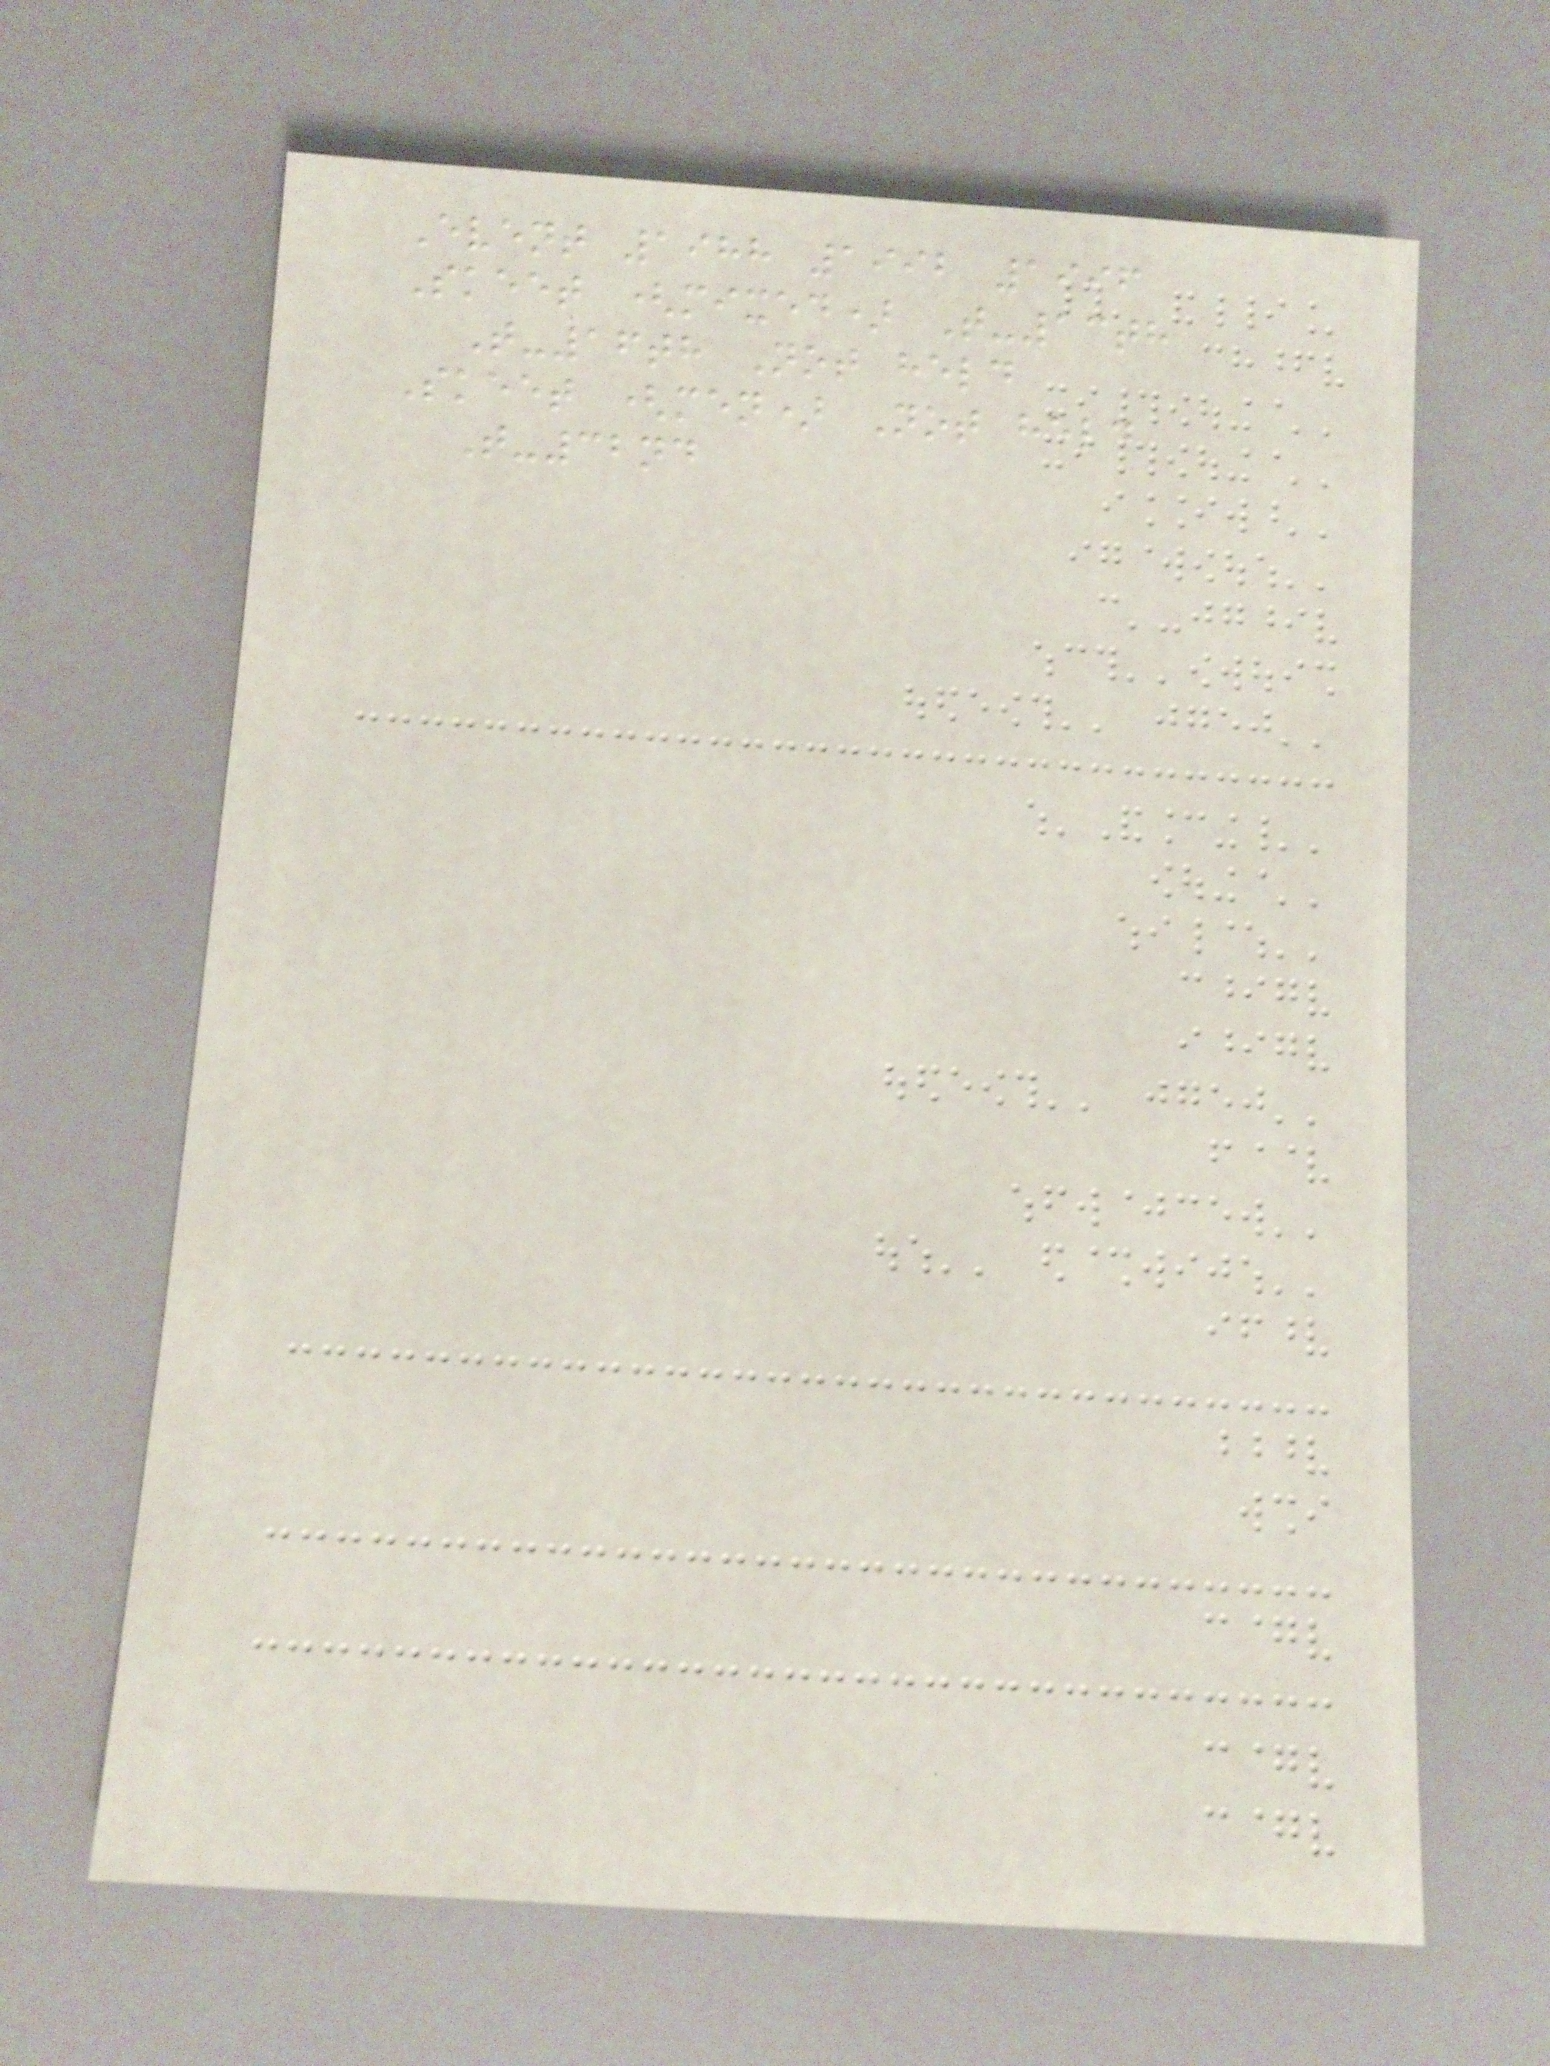Event 1988 1992 1996
Skeet (mixed) T-13th
T-16th Not held
Skeet (men) Not held
T-32nd
